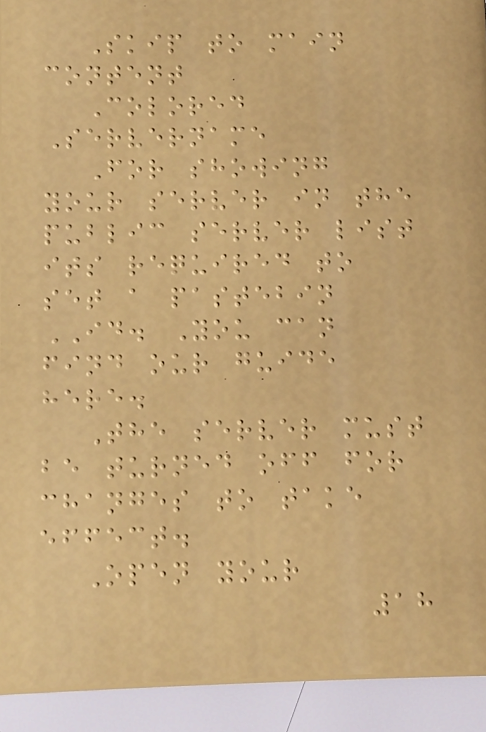Skip to main
content
Colored
Servername
For showing
your server in the
public server list
its required to
set a pastebin
ID. You can
find our guide
here.
The server must
be turned off for
changes to take
effect.
Open your
18
